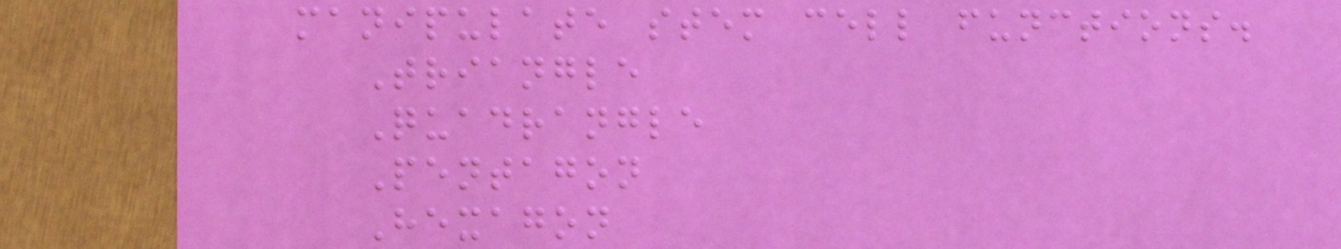manipulate stem cell functions.
Triangle
Quadrangle
Pentagon
Hexagon
